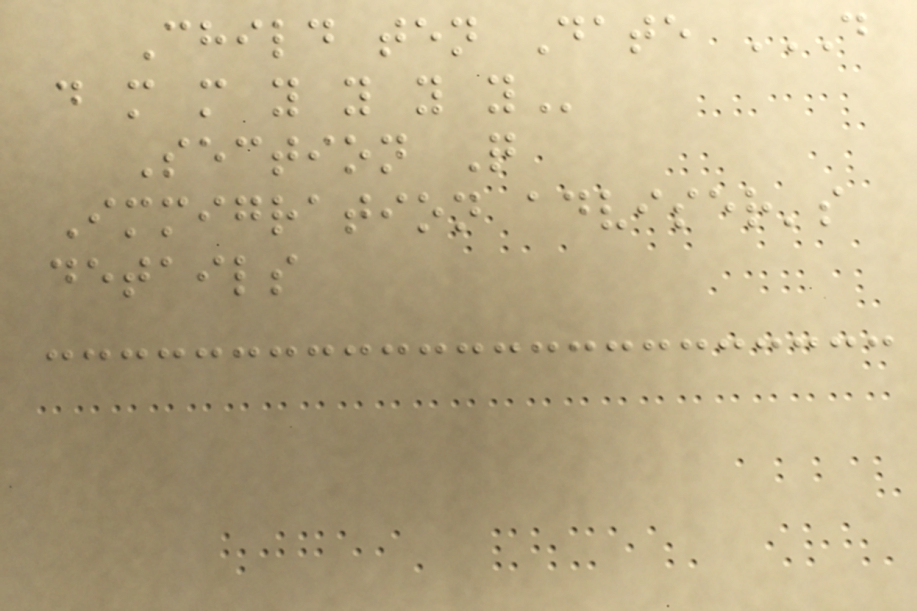Child ten Date D
D M M Y Y Y Y
Section Q
Immigration adviser's
details
